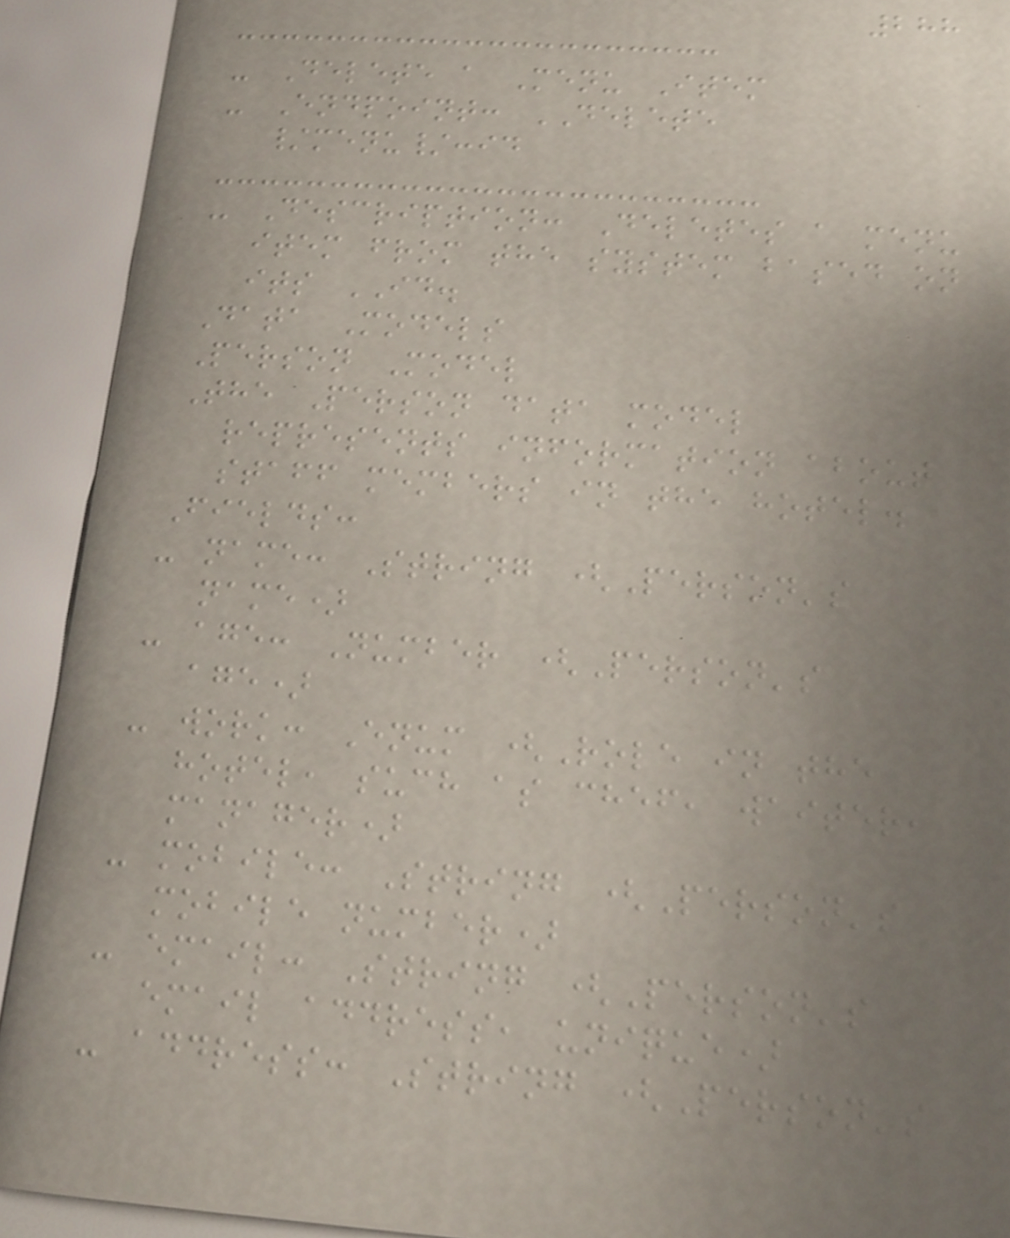288
- Delete a Menu Item
- Endpoint: DELETE
/menu/:id
- Description: Deletes a menu
item from the system based on
its ID.
Data Models
Person Model
The Person data model
represents information about
staff members in the hotel.
Fields:
- name: String (Person's
name)
- age: Number (Person's
age)
- work: Enum (Role in the
hotel, such as chef, waiter,
manager)
- mobile: String (Person's
mobile number)
- email: String (Person's
email address, unique)
- address: String (Person's
